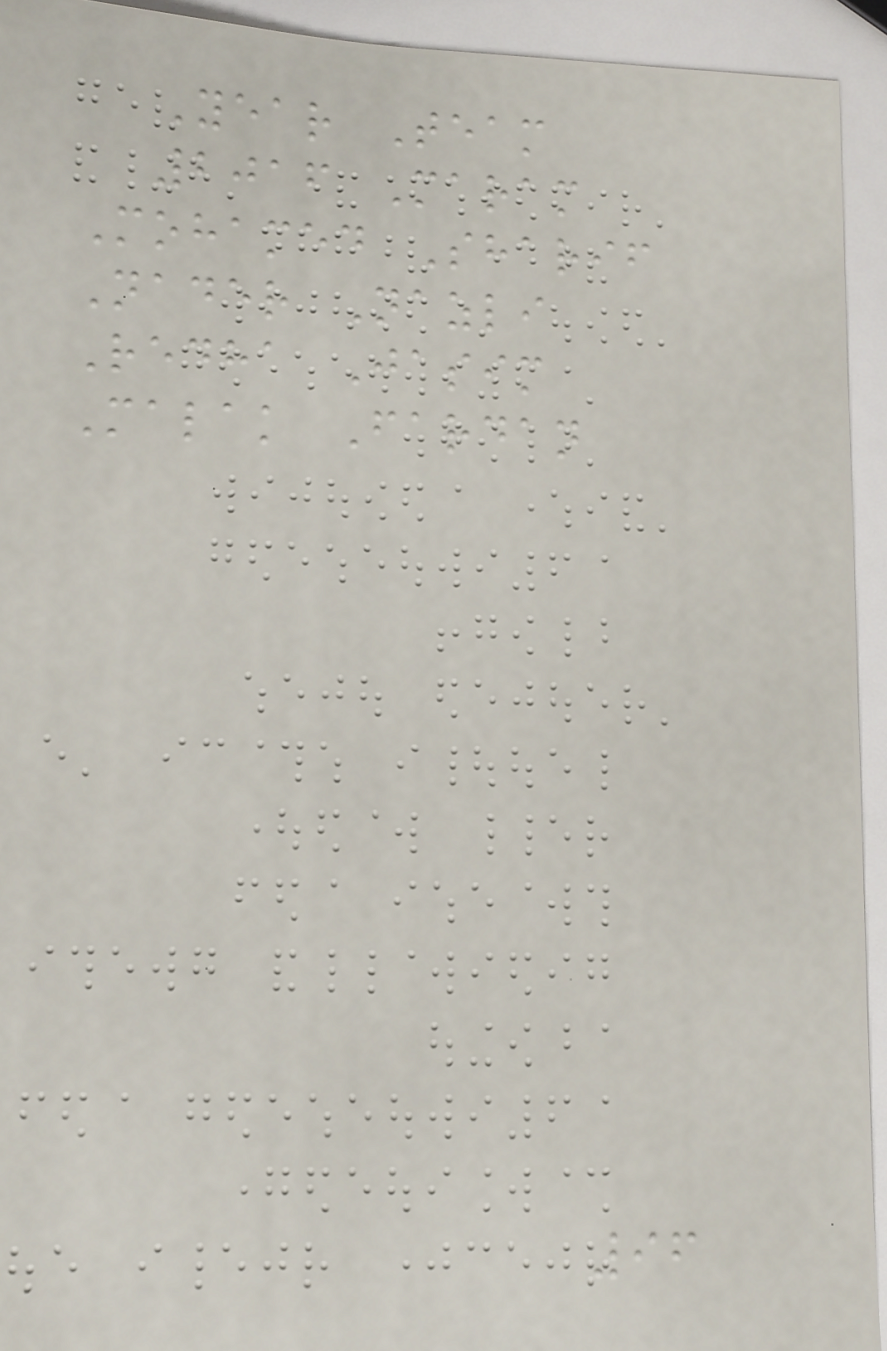Year Team
2016 Maram
Mohamed Sharif
Nader Nazli
Redha Jasim
Malak Fardan
96
